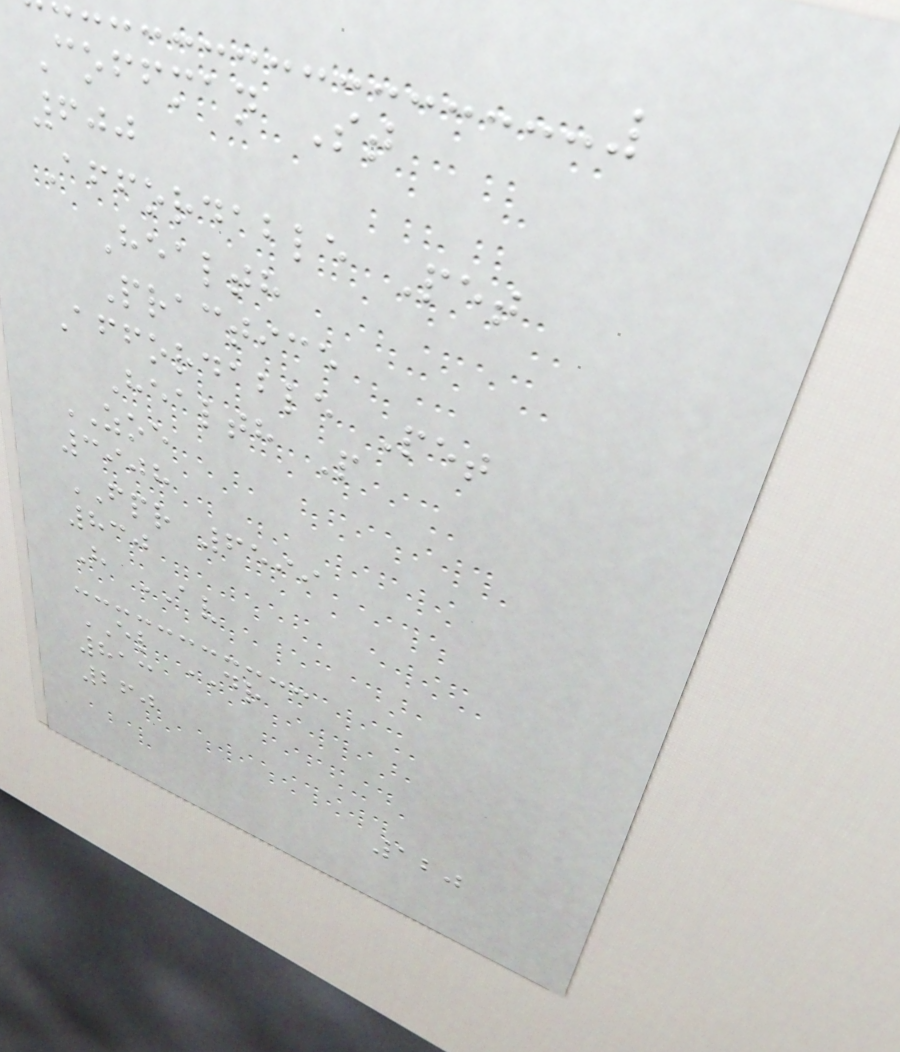Coffman St
600
Affordable Pet
Health
Practice
Affordable Pet
Health P
ZOE
3908
FPR 6599
830
H AV
EL DR
813
260
120
